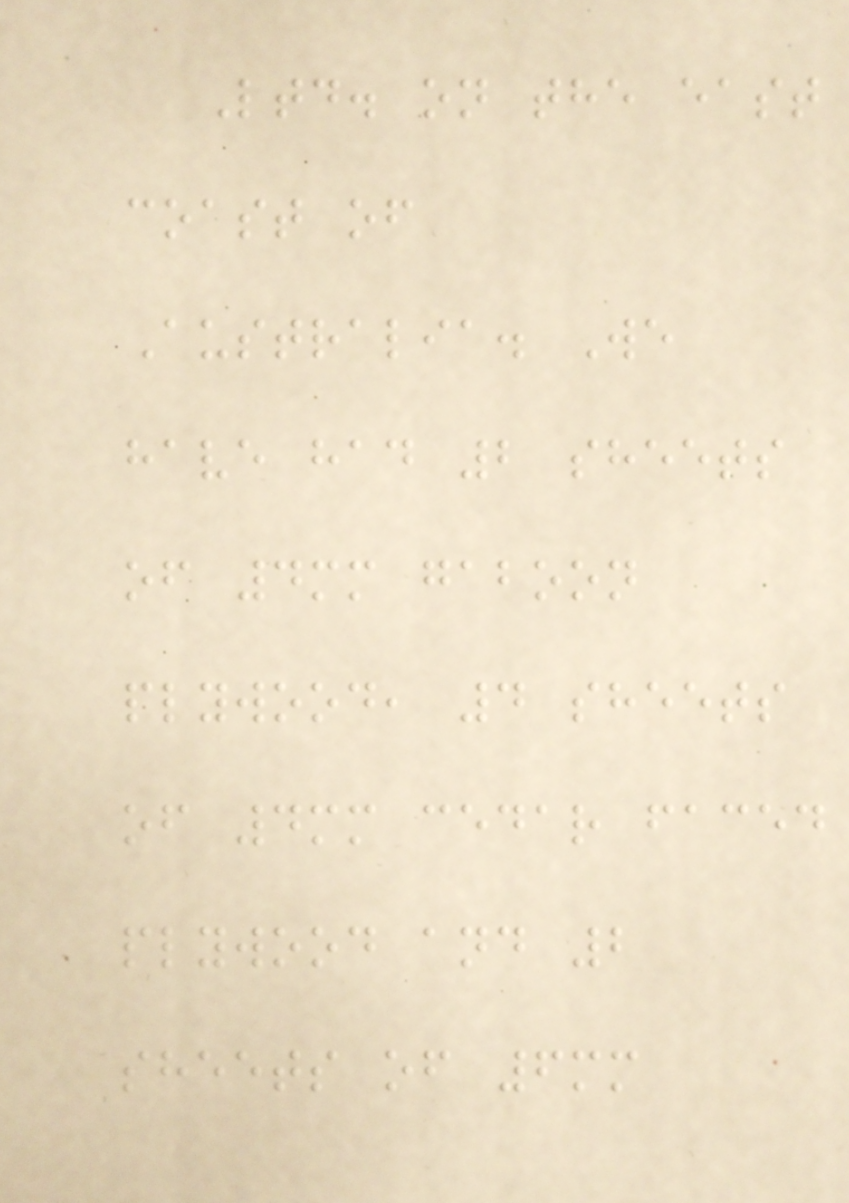Ltd. on the east
coast of
Australia. We
have had 2 sheets
of 4mm gaboon
plywood, 4 sheets
of 4mm cedar faced
plywood and 2
sheets of 6mm
